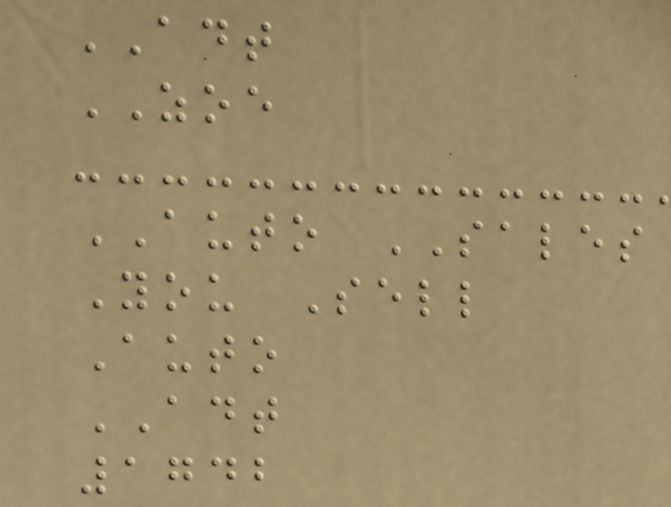ADT
ZOE
AUTO SALES
You Sell
Auto
ADT
1742
